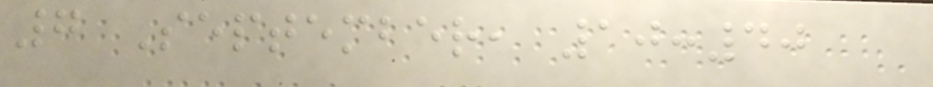7 September, 10:40
